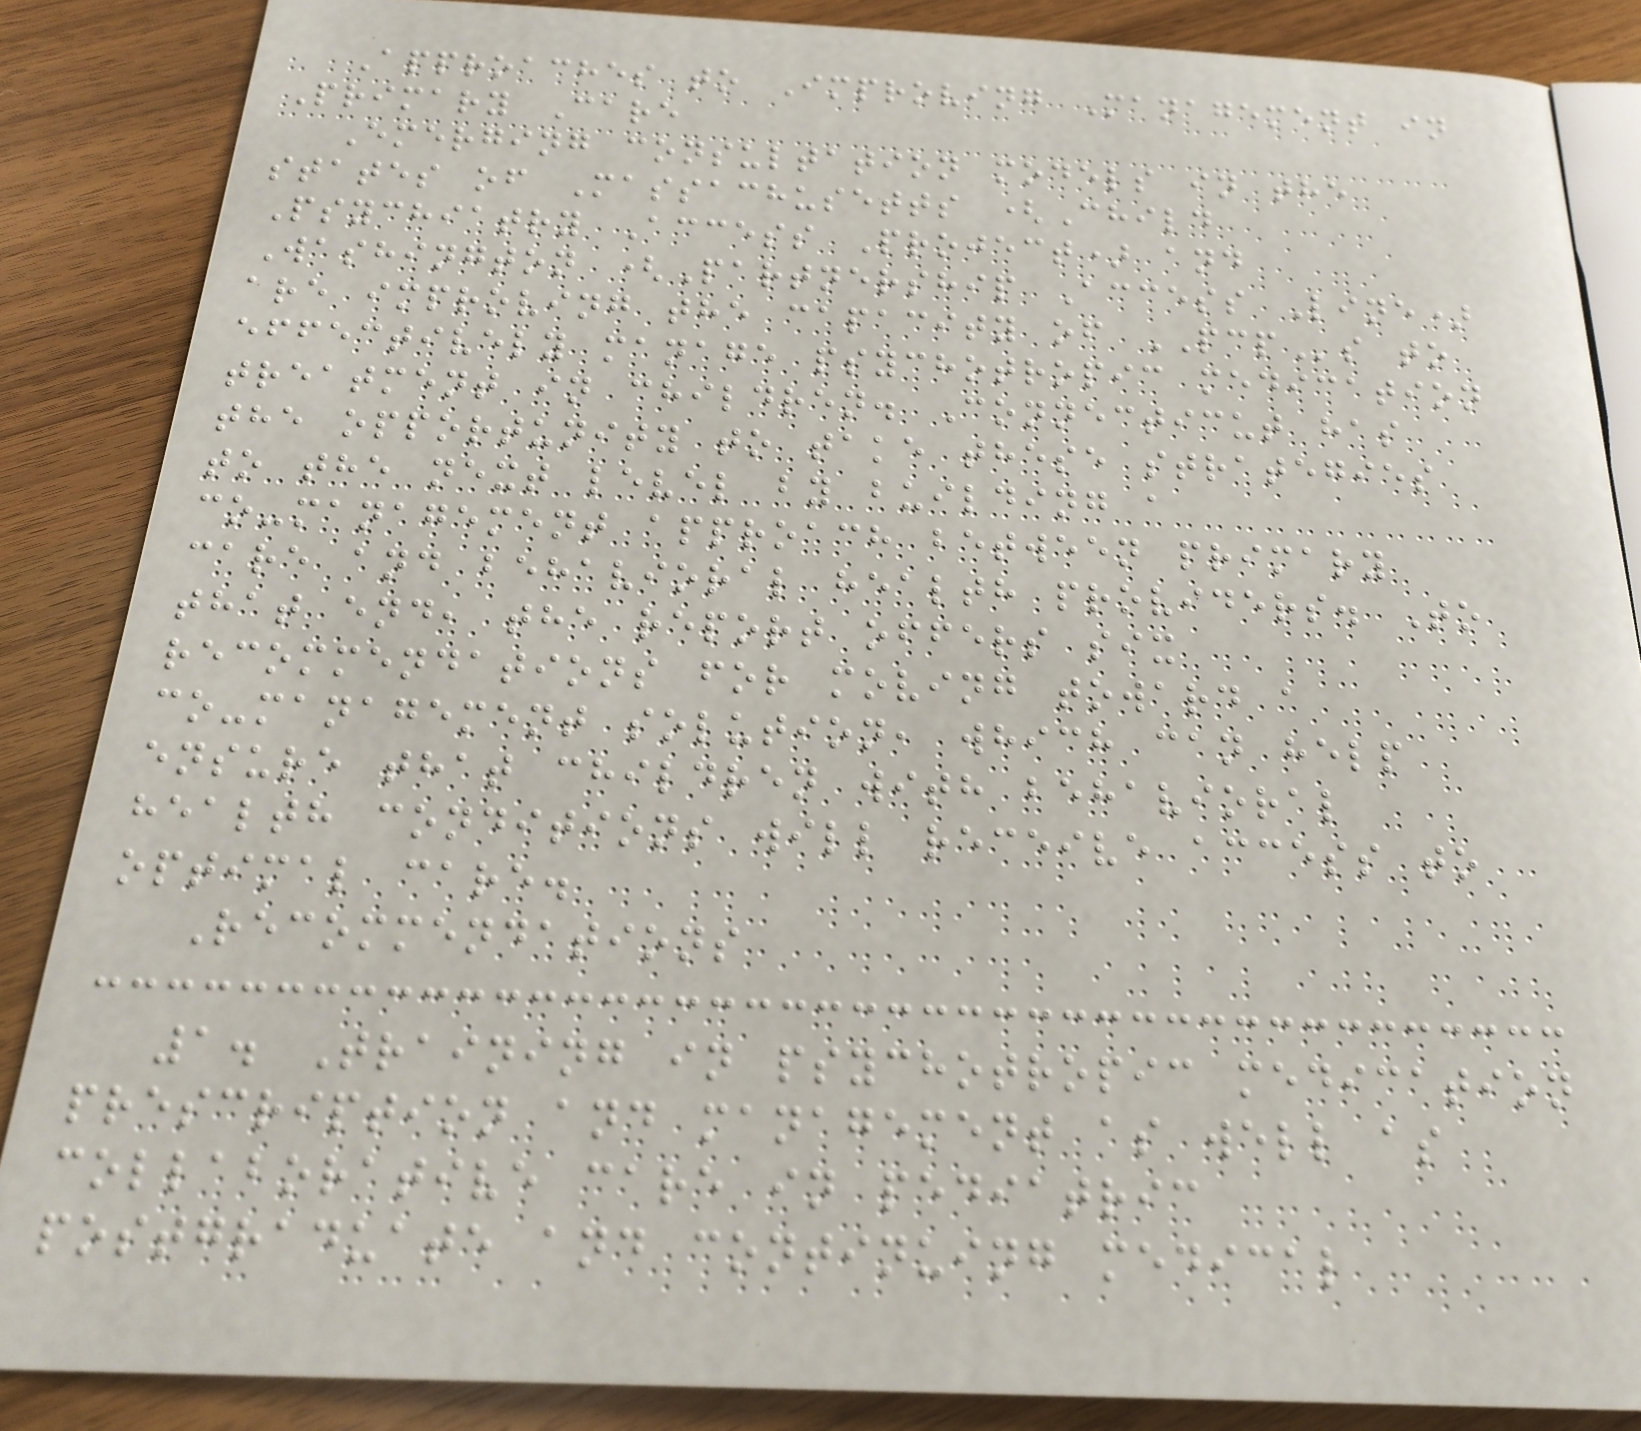Approaches to Improving Management in
Primary Care
Emerging consultation models in the
states of Massachusetts (Child
Psychiatry Access Project) and
Washington (Partnership Access Line)
are improving the capacity of PCPs to
effectively manage psychotropic medication
treatment in children. Connecticut has
the opportunity to take these strategies
to the next level by building a
co-management approach between primary
care and behavioral health providers. To
that end, the report offers six
recommendations for moving toward a
co-management solution, which can help
ensure that children with behavioral
health conditions will receive access to
optimal care.
Recommendations
1. Training in psychotropic medication
prescription and management as well as
collaborative care in pediatric
postgraduate and continuing medical
